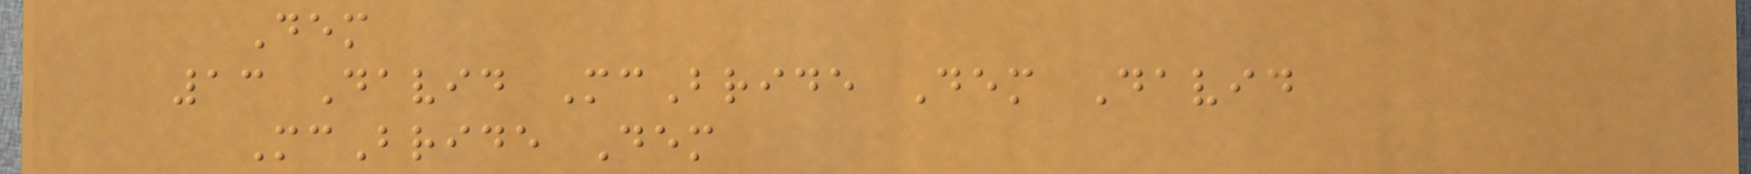Dem
13 David McBride Dem David
McBride Dem
